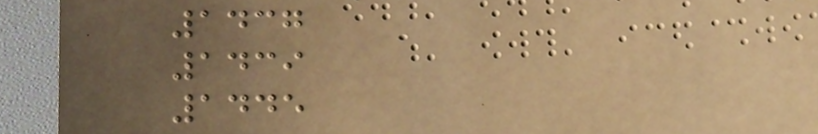1437
1439
1445
